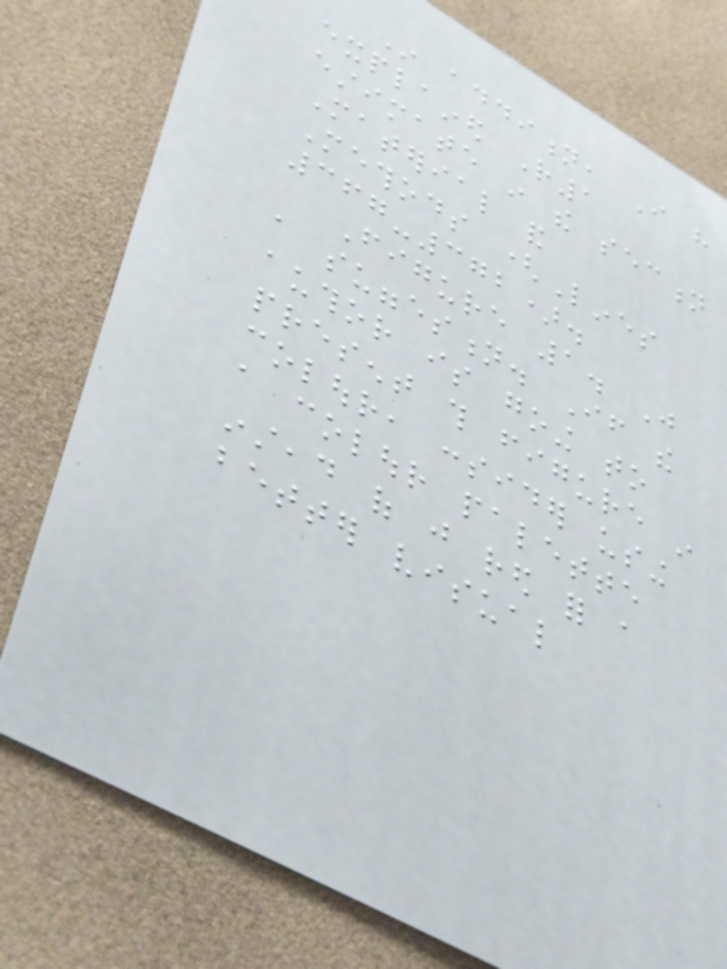In addition, I have
explained R1
estimate in the section
Material and
Methods (Lines
367-372).
Figure 1. Just
a suggestion. If the
author is going to
present this figure in
colour, consider using
a colour palette
instead of just red for a
better visual
